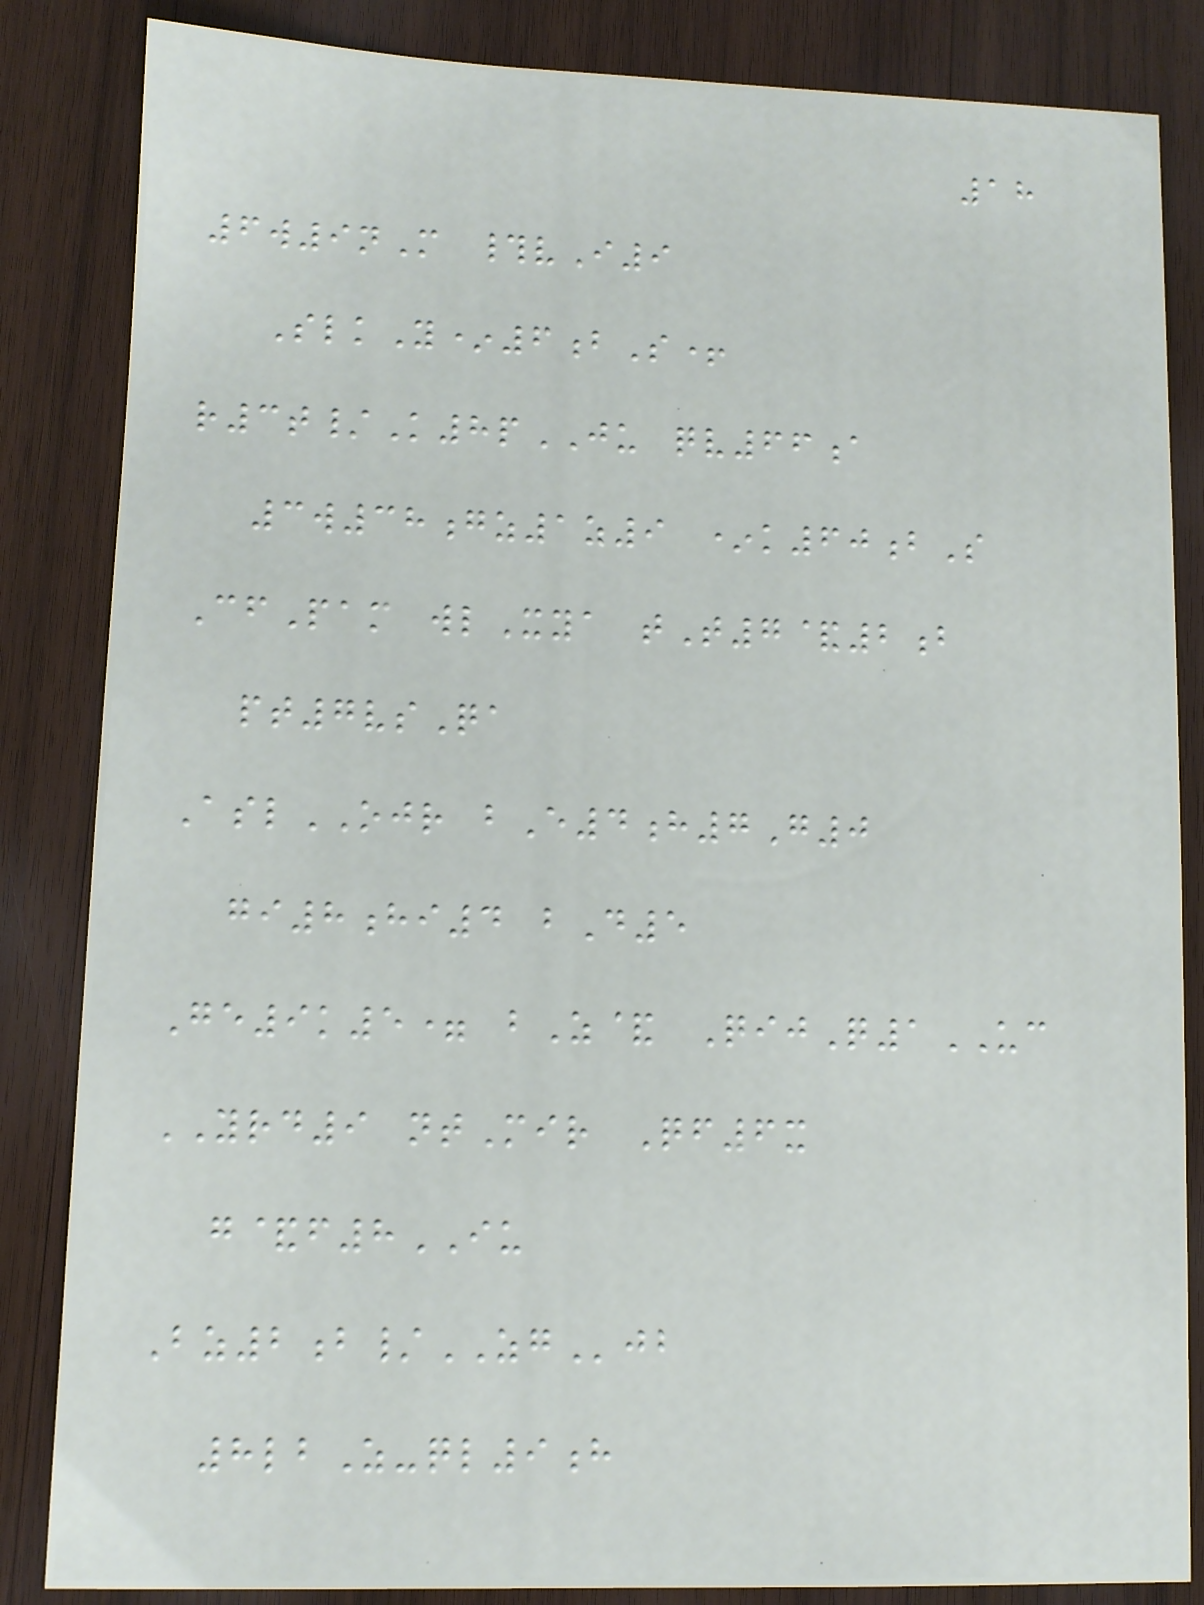18
6w9nM #vI9
SlkY*6bS+
r3t/K8pJU qv66a
3w38gz1z9 *k60bS
CfPam wlXya tT7&2b
pt7vsQa
AslOJR bE4h7G0
gi8hi4 bD5
Ge9k5= bZ& QijQ1UC
YRD9 ntMir Qf6x
g&f8IU
Bz2b/ZGjb
8lbZ-ql9h
